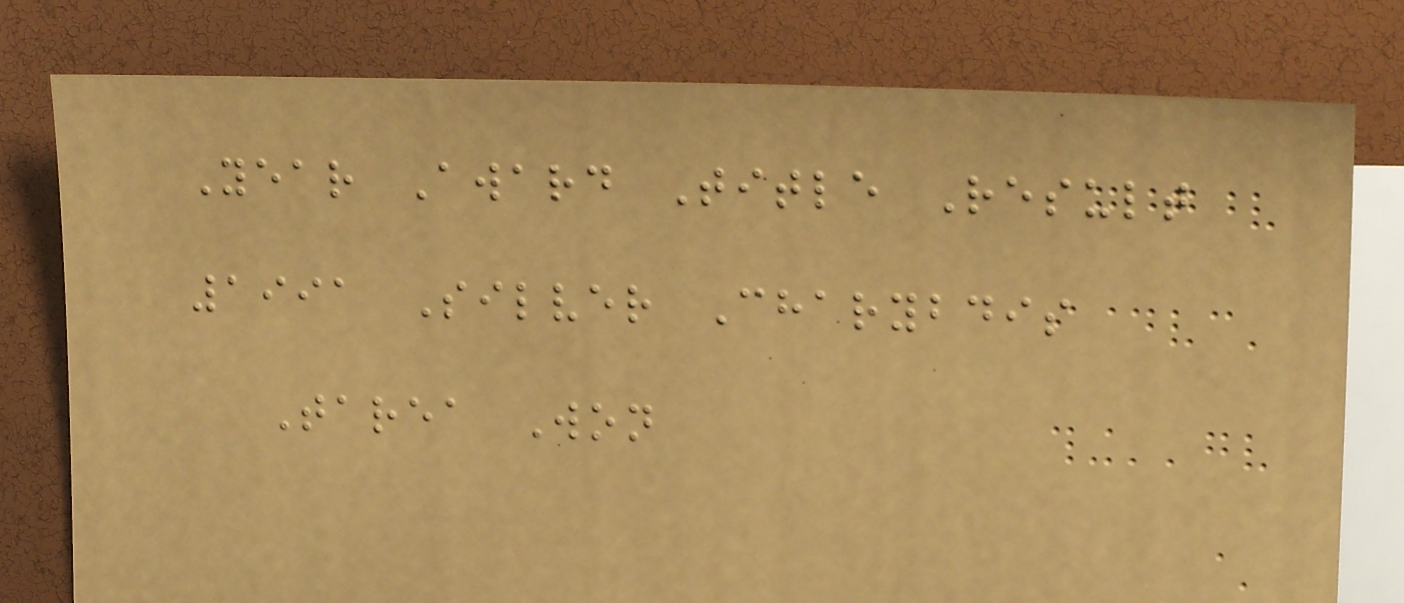Year Award Title Result
1991 Silver Charybdis
Tarea Won
